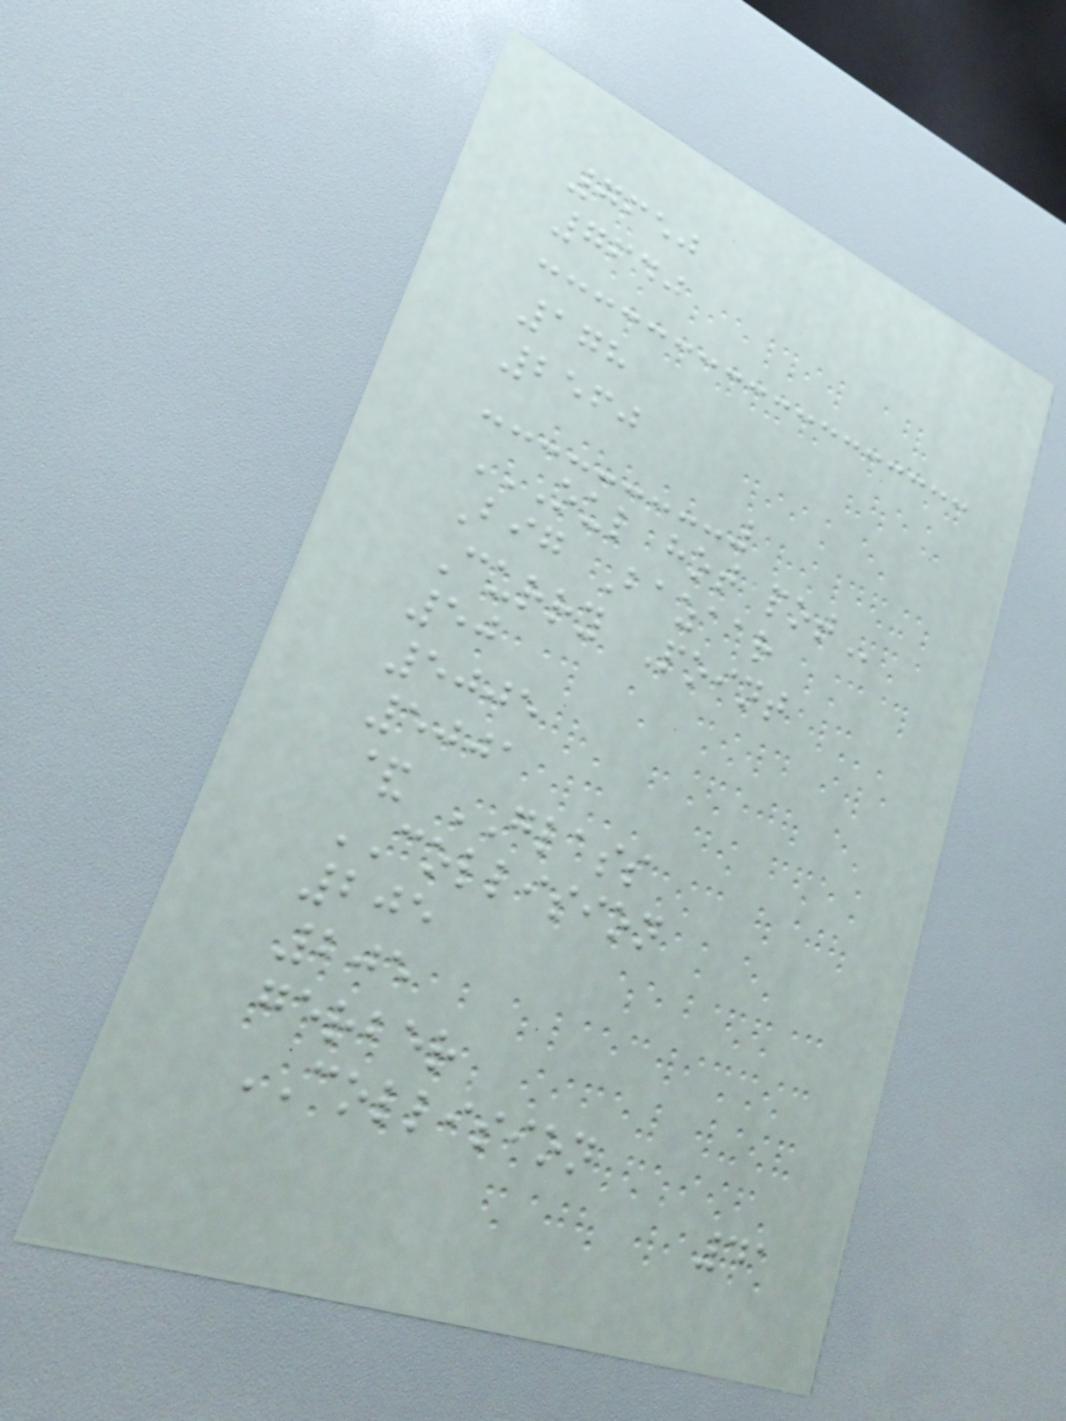7650
7640
178
2560
OUL HOT POT
Big Bazaar
Curry Point
50
5005
5001
& GLASS
COLLISION
205
205
gerber
COLLISION
41
